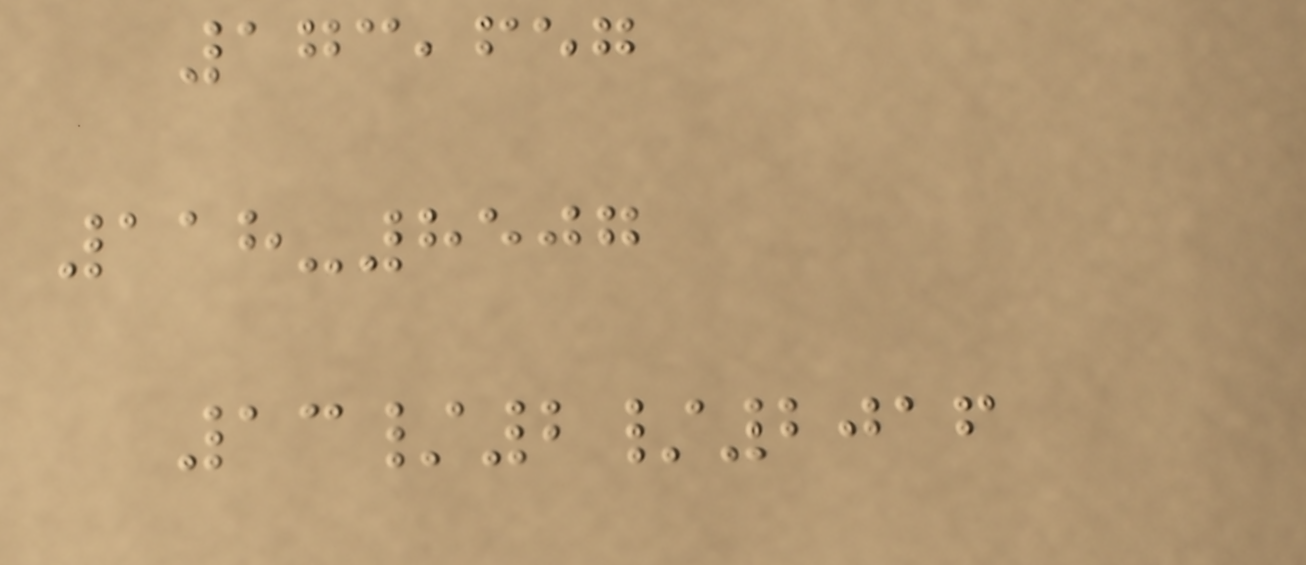173,657
118-8507
13/2/2016
